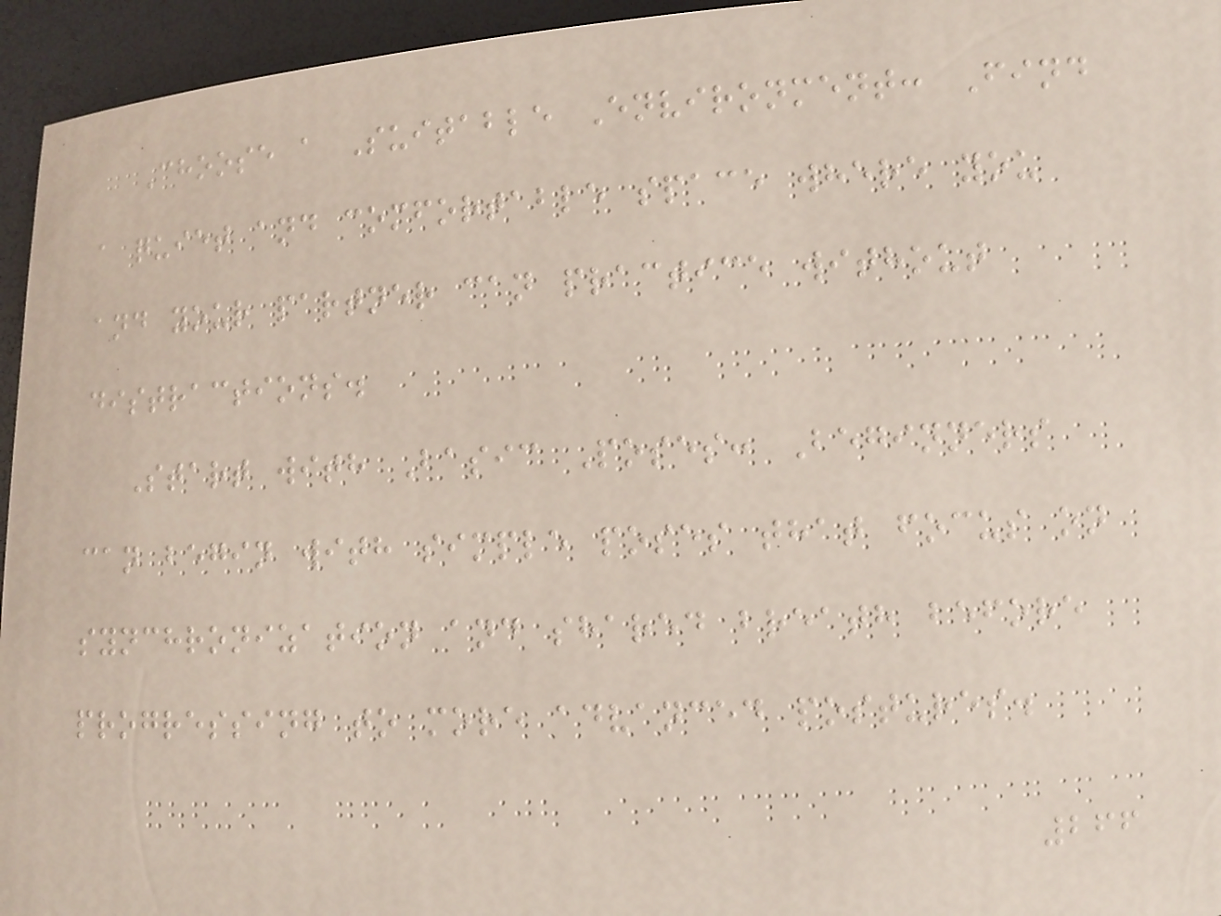Choose a Suitable Environment: Find
a quiet and comfortable space where you
and your partner can practice without
distractions.
Start with Basic Poses: Beginners
can begin with simple poses that focus on
synchronization and shared breath before
progressing to more advanced postures.
266
